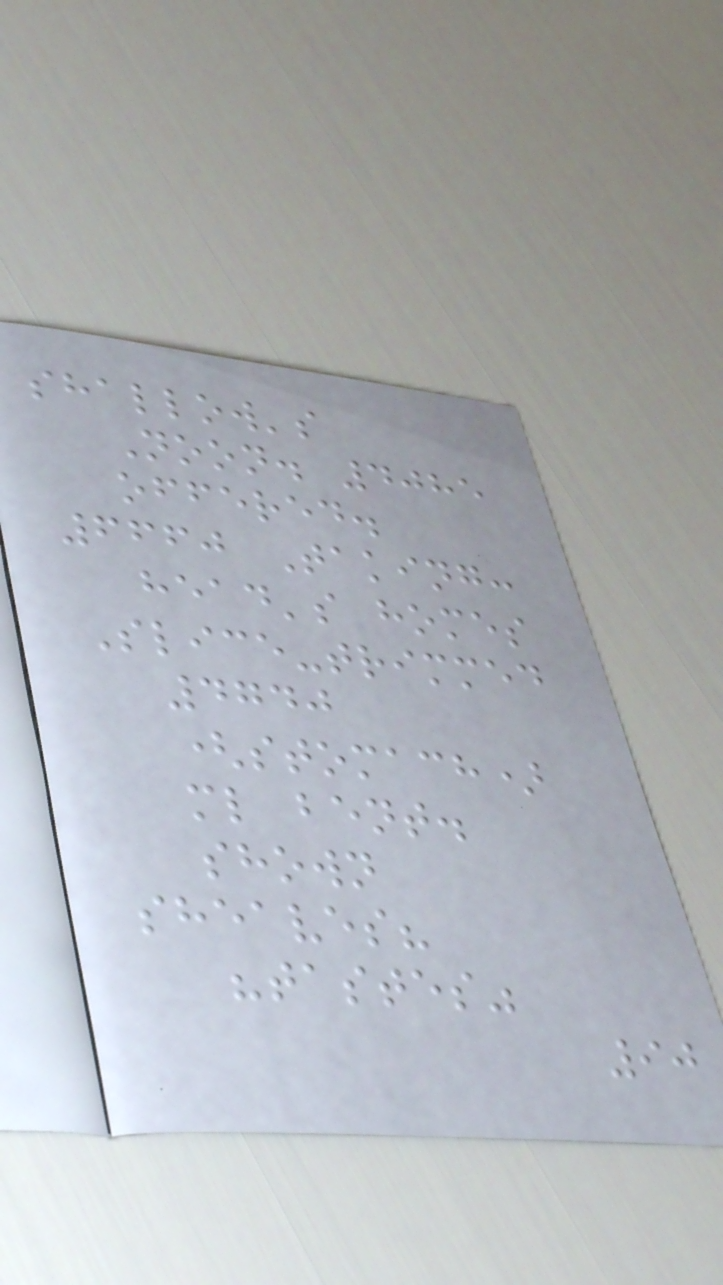shallow's
Noon. 4085
offered.
6660 Taking:
head's homes
Slice-trimmed
4740
(stomach)
ml bent.
shown
sheaves?
"tastes"
90
